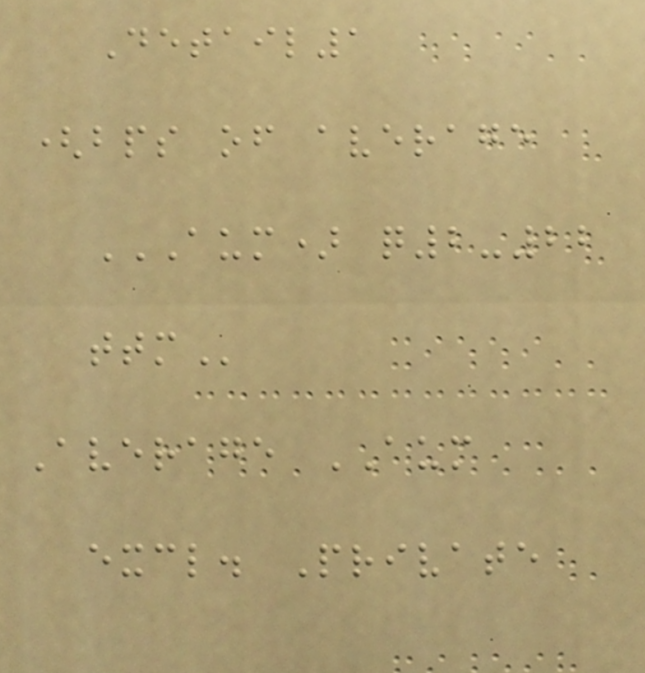Detail1
(bps of average
AUM) Q2-22
TTM
Average AUM
excl. Private
